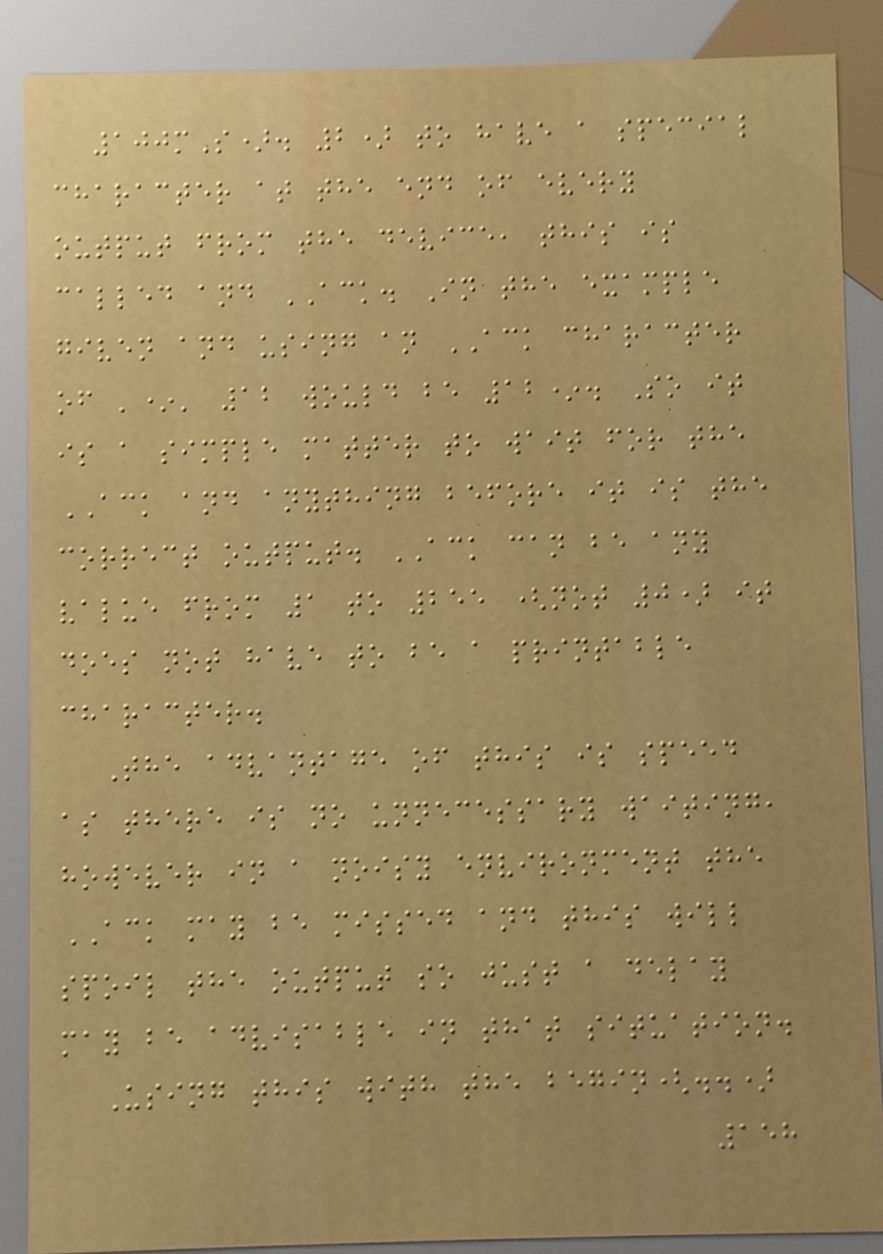100mS). 2) to have a special
character at the end of every
output from the device, this is
called and ACK. In the example
given and using an ACK character
of '*' 12 would be 12*. So it
is a simple matter to wait for the
ACK and anything before it is the
correct output. ACK can be any
value from 1 to 255 (not 0) it
does not have to be a printable
character.
The advantage of this is speed
as there is no unnecessary waiting,
however in a noisy environment the
ACK may be missed and this will
spoil the output so just a delay
may be advisable in that situation.
Using this with the begin(..)
158
